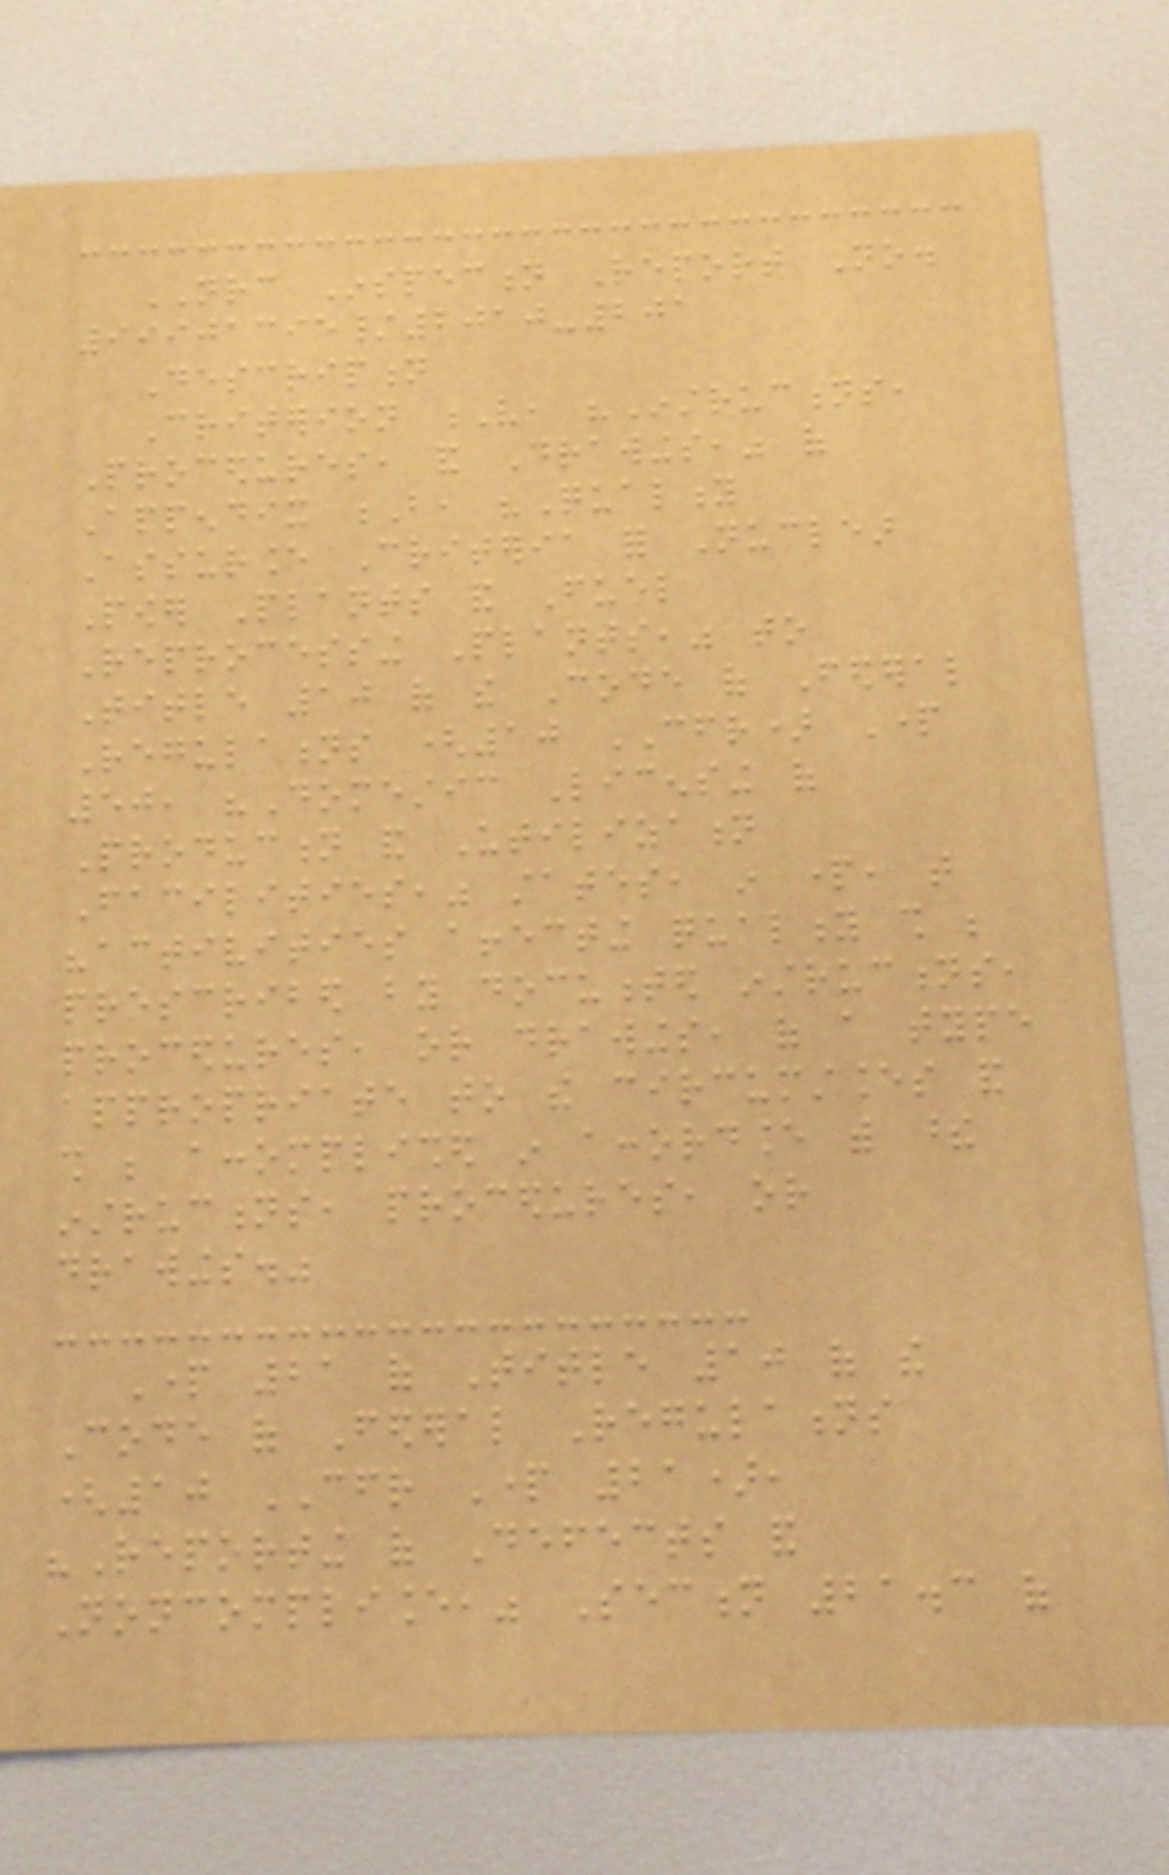NRC Inspection Report No.
99901395/2010-201
Description
Criterion V, "Instructions,
Procedures, and Drawings," of
Appendix B, "Quality
Assurance Criteria for Nuclear
Power Plants and Fuel
Reprocessing Plants," to
Title 10 of the Code of Federal
Regulations (10 CFR) Part
50, "Domestic Licensing of
Production and Utilization
Facilities," states, in part, that
"activities affecting quality shall be
prescribed by documented instructions,
procedures, or drawings, of a type
appropriate to the circumstances and
shall be accomplished in accordance with these
instructions, procedures, or
drawings."
Part 21 of Title 10 of the
Code of Federal Regulations
(10 CFR Part 21),
"Reporting of Defects and
Noncompliance," Section 21.3 of
